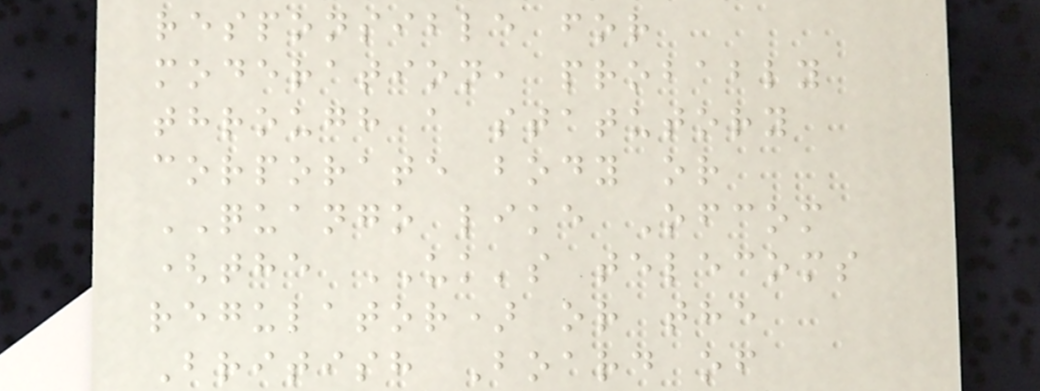responsible for
moderation, probably
through a statutory
corporate body or
QUANGO like Ofcom
(the UK's telecoms
regulator) or the
British Board of
